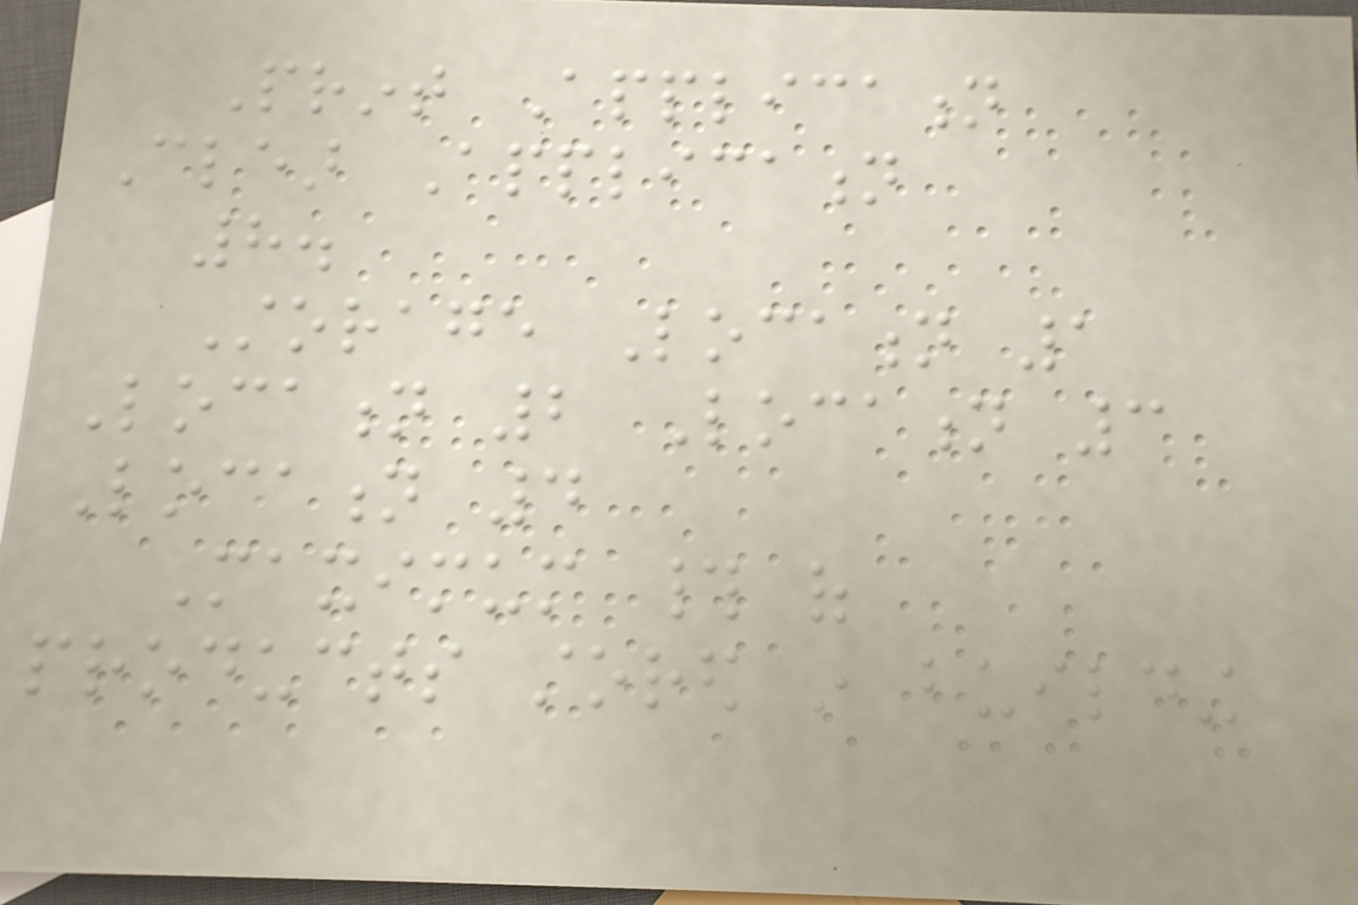Print Application
Clear Application
8.
Storage Location 1
Location 2 Location 3
Location 4
Maximum # of
products stored in building
